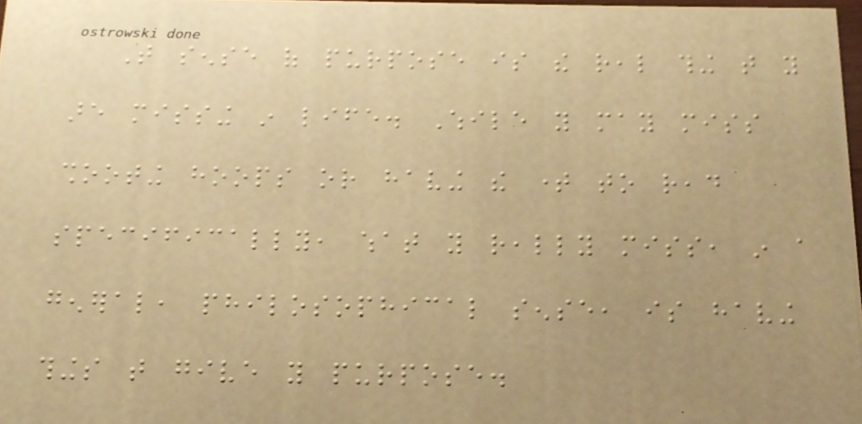That sense of purpose is the real thing that you
are missing in life. While you may miss
shooting hoops or having the time to read
specifically, what you really miss, in a
general, philosophical sense, is having
things that give you purpose.
